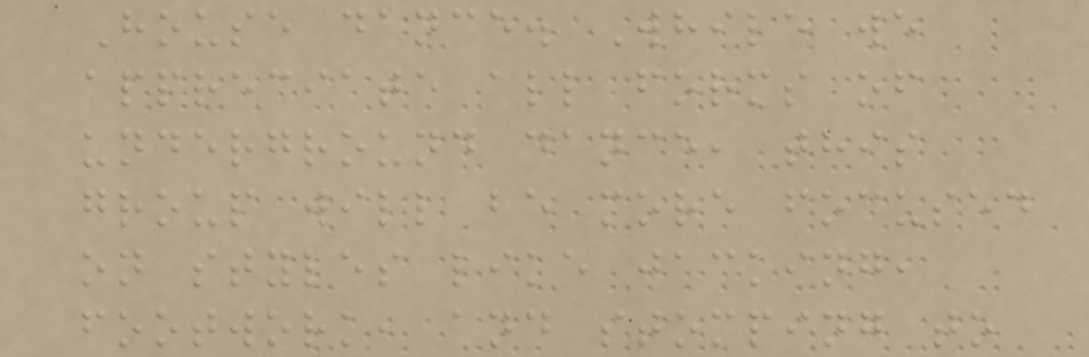House dance. While we
appreciate all forms of
underground dance, this
group will be more focused
on styles like jacking,
footwork, and stomping to
